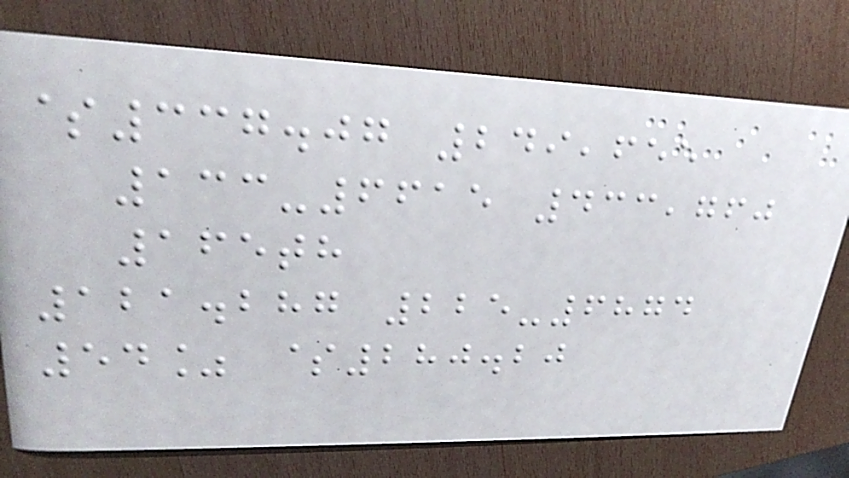$337.07 249,655
133-6615 433,760
165th
121.287 225-6874
54% $280.20
